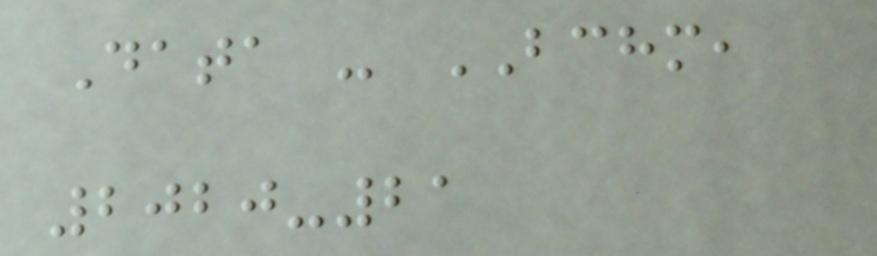Data - BCHM,
2020-21
